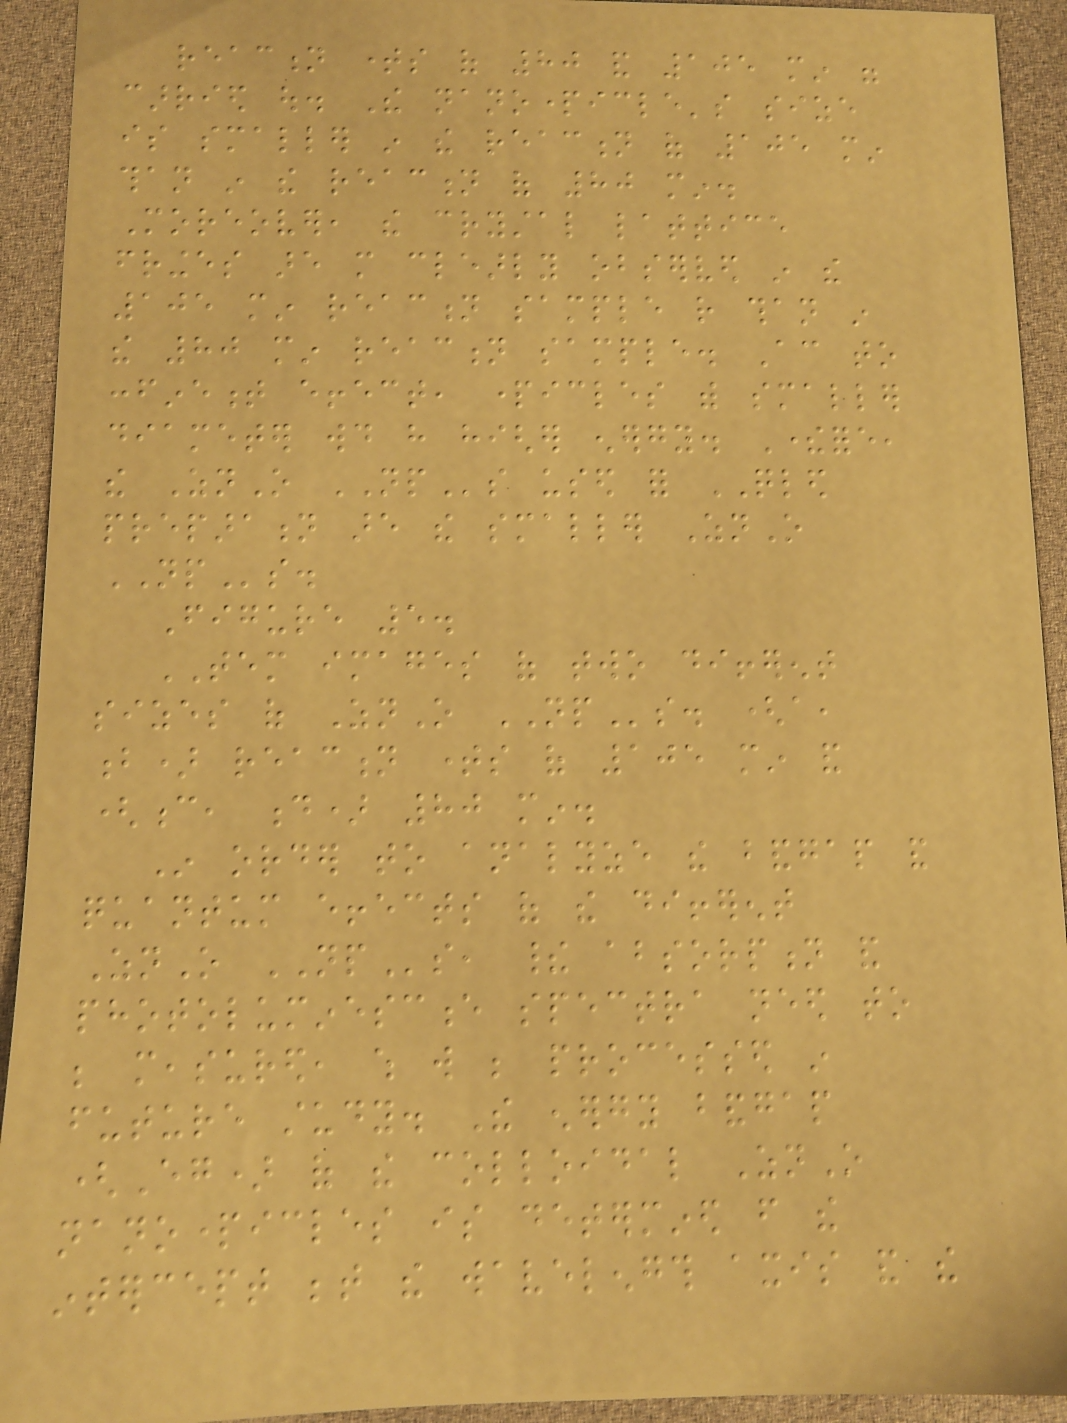reaction times of 80 and 105 min were
carried out. The nanoparticle's size
is smaller in the reaction of 105 min
than in the reaction of 80 min.
Moreover, the crystal lattice
fringes are more clearly observed in the
105 min reaction sample rather than in
the 80 min reaction sample. According to
confinement effect, particles with smaller
diameter would have higher energy. Therefore,
the ZnO NPs used for QLED
preparation are the smaller ZnO
NPs.
Figure 5.
TEM images of two different
sizes of ZnO NPs. (a,
b) reaction times of 105 min and
(c, d) 80 min.
In order to analyze the bandgap and
quantum effects of the different
ZnO NPs, their absorption and
photoluminescence spectra need to
be measured, which will be processed in
future study. The energy bandgap
(Eg) of the colloidal ZnO
nanoparticles is determined from the
intercept between the wavelength axis and the
